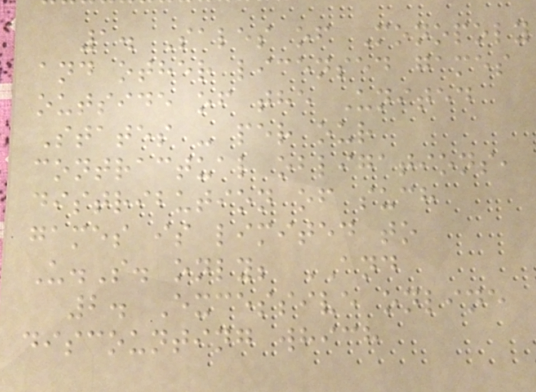1. Sales of Monopoly
and other licensed games
outside of the United
States - per our
contractual obligations,
distribution of such
games is limited to
U.S. only; AND
2. Excessive online
discounting which
